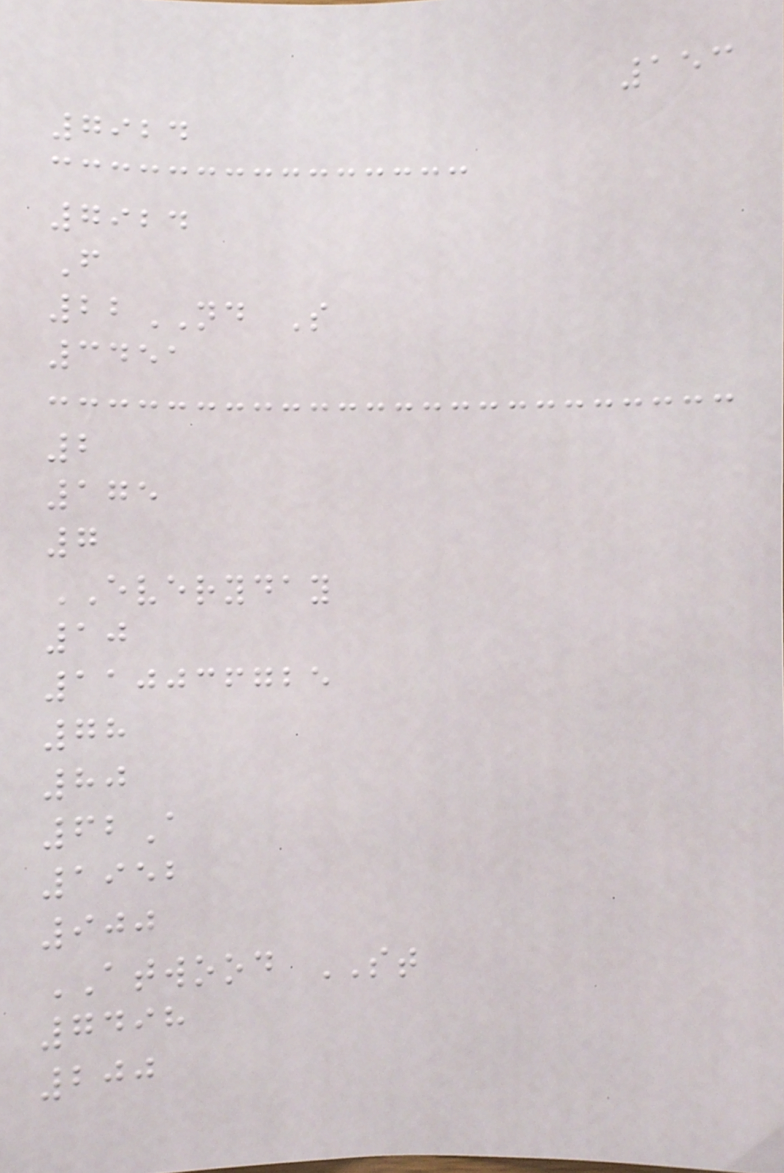153
7924
7924
F
22ND S
3451
2
175
7
EVERYDAY
10
110036725
78
80
62A
1952
900
ATWOOD ST
7498
200
